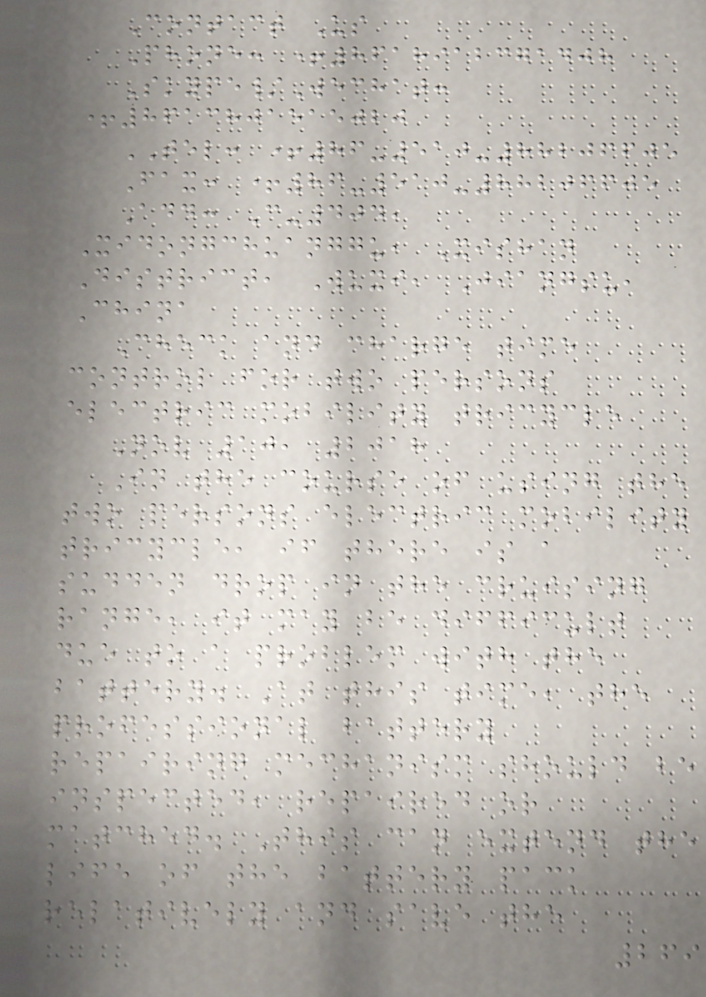Contact Us
Phone: +8618912371408
Skype/Wechat:
+8613801515020
TEL: +86-510-88206605
Fax: +86-510-88206605
Add: C-404,
Xidongchuanggu, Xishan
District, Wuxi, Jiangsu,
China
Check and charge time
control for two persons
electric mobility tricycle
Nov 10, 2018
In the course of using the
two persons electric mobility
tricycle, if there is a
sudden drop in the cruising
range, it may be difficult
due to a problem with the
battery. At this time, the
professional battery
repairing mechanism should be
inspected, repaired or
matched. This can extend the
life of the battery pack
relatively and save the
269
